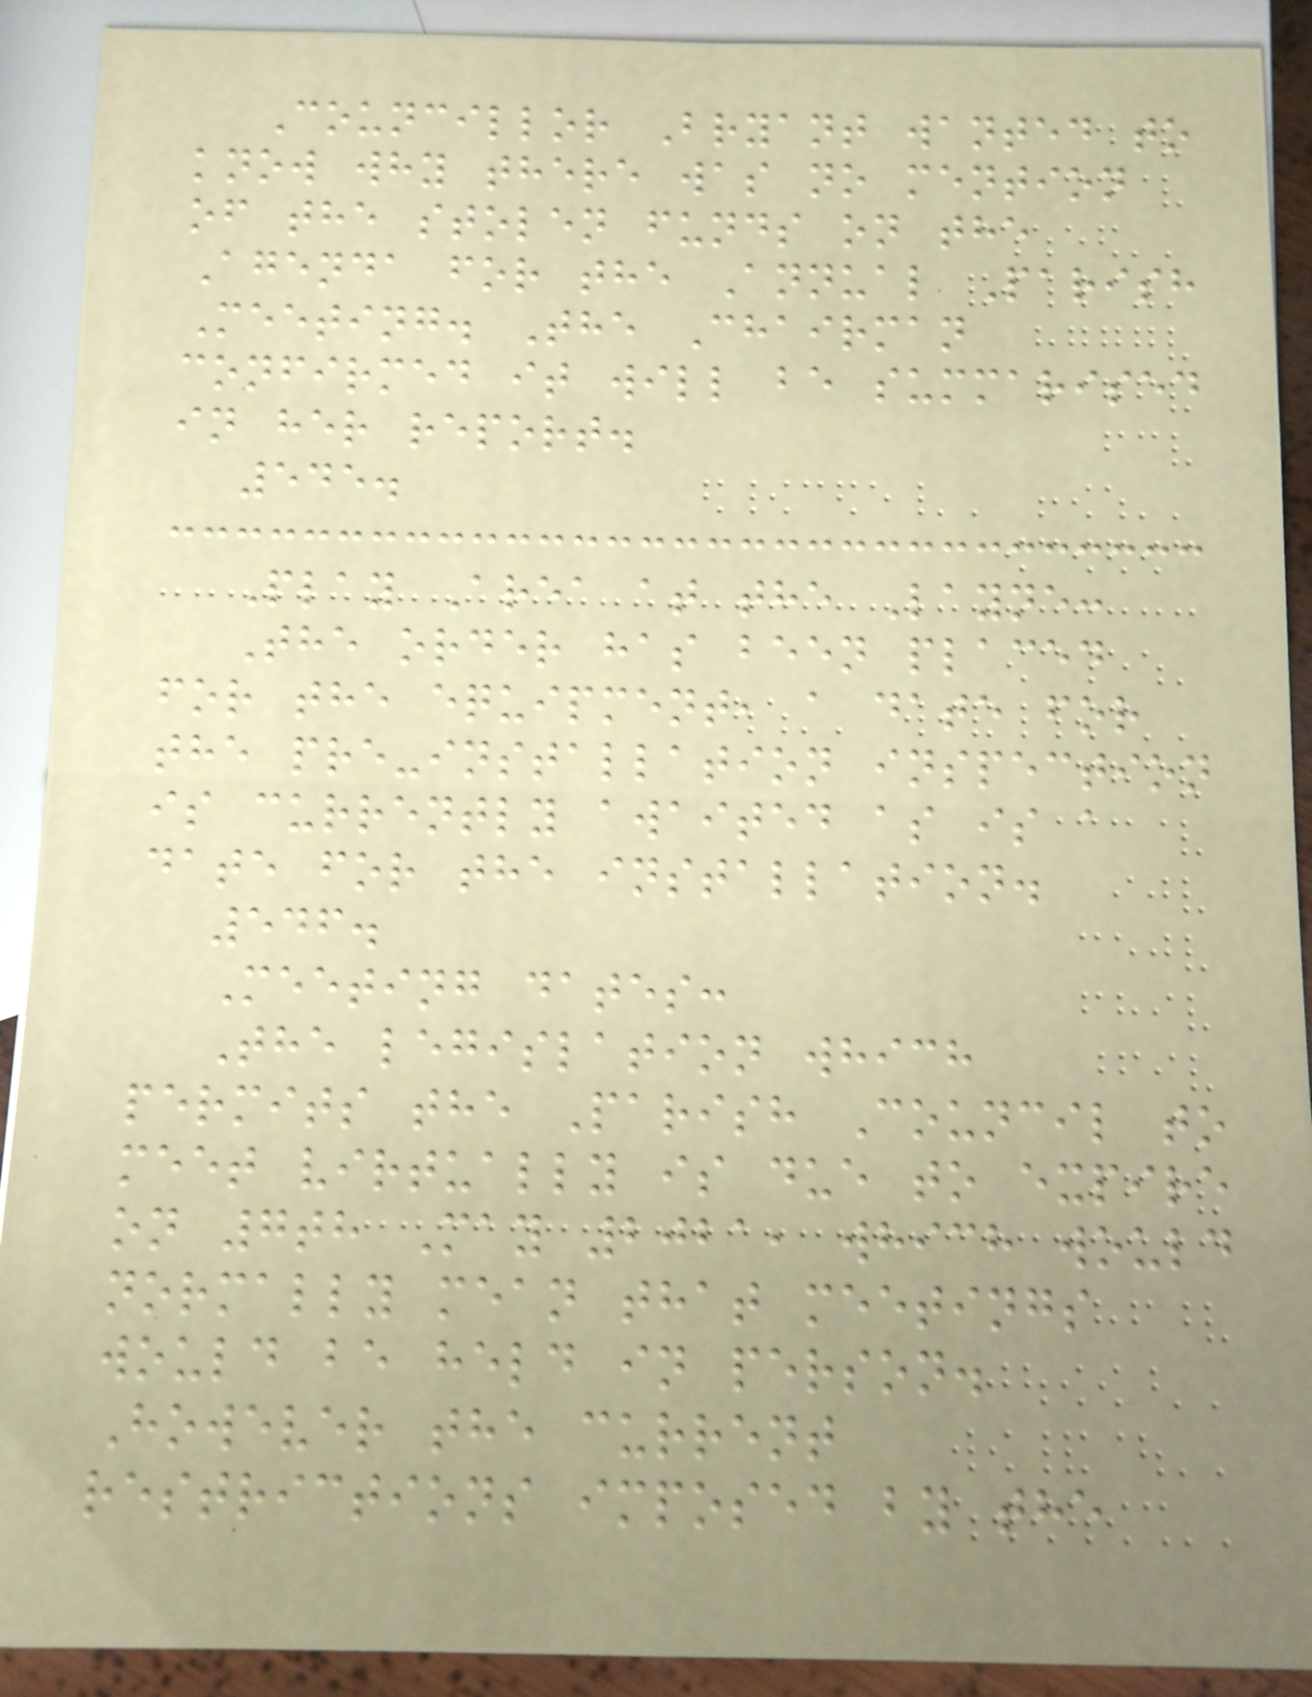Councillor Bryant wanted to
know why there was no mention
of the stolen funds on the
Agenda for the Annual Parish
Meeting. The Chairman
confirmed it will be summarised
in her report.
545.
Play Area at the Layne:
The order has been placed
for the equipment, a date for
the pre-installation inspection
is currently awaited as is a
date for the installation.
546.
Meeting dates:
The legislation which
permits the Parish Council to
meet virtually is due to expire
on 7th May 2021, which would
normally mean that meetings
would be held in person.
However the current
restrictions imposed by the
